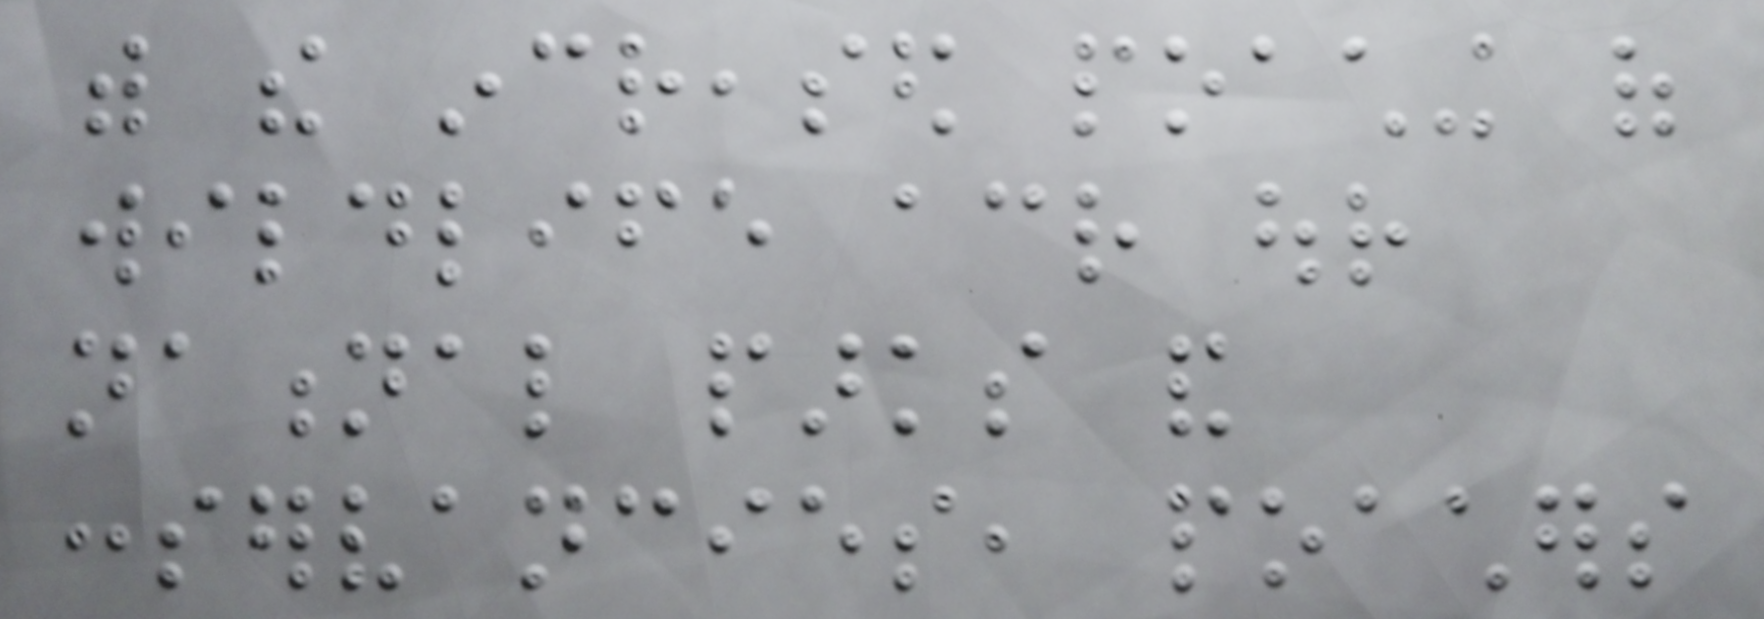with the increased poaching of
wildlife across our
national parks and
conservancies, poachers
